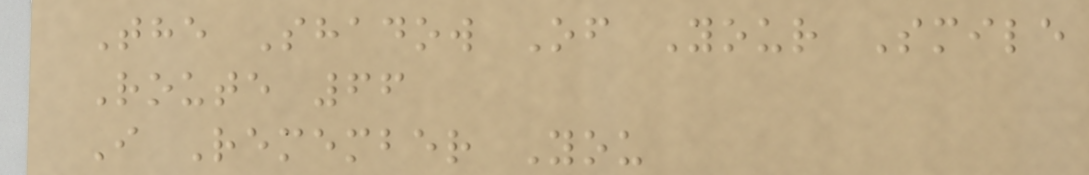The Shadow Of Your Smile
Route 66
I Remember You
